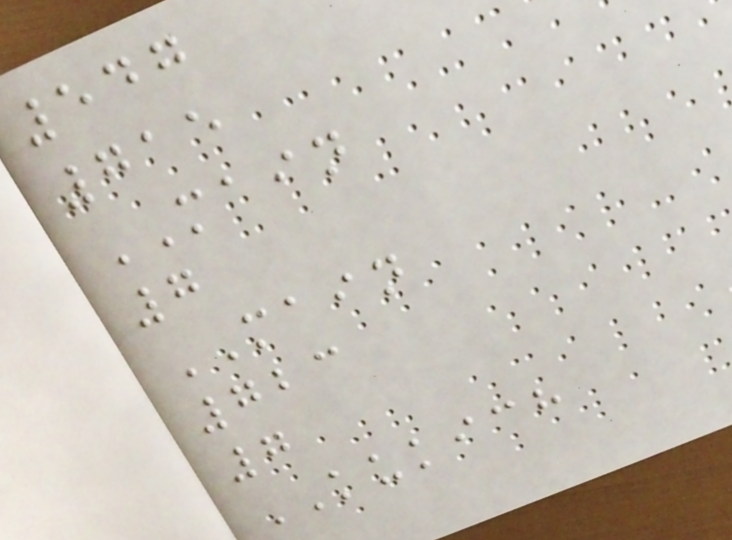547
715
MAIN
7
MAIN
723
7
KUKICH
